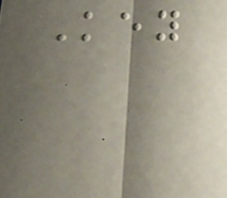Key
